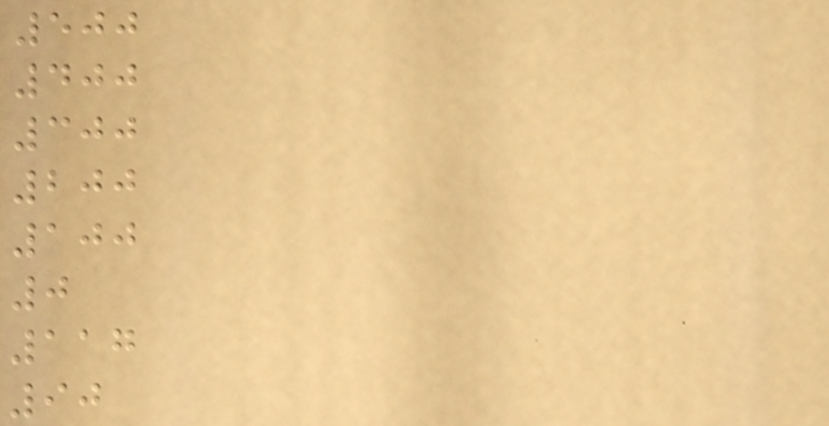500
400
300
200
100
0
117
90
